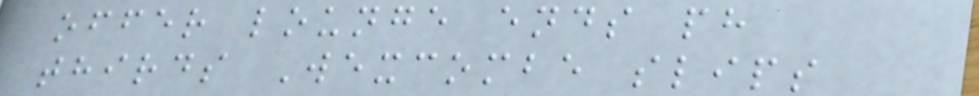offer lounge ends ph
thirds Wexcombe slips
